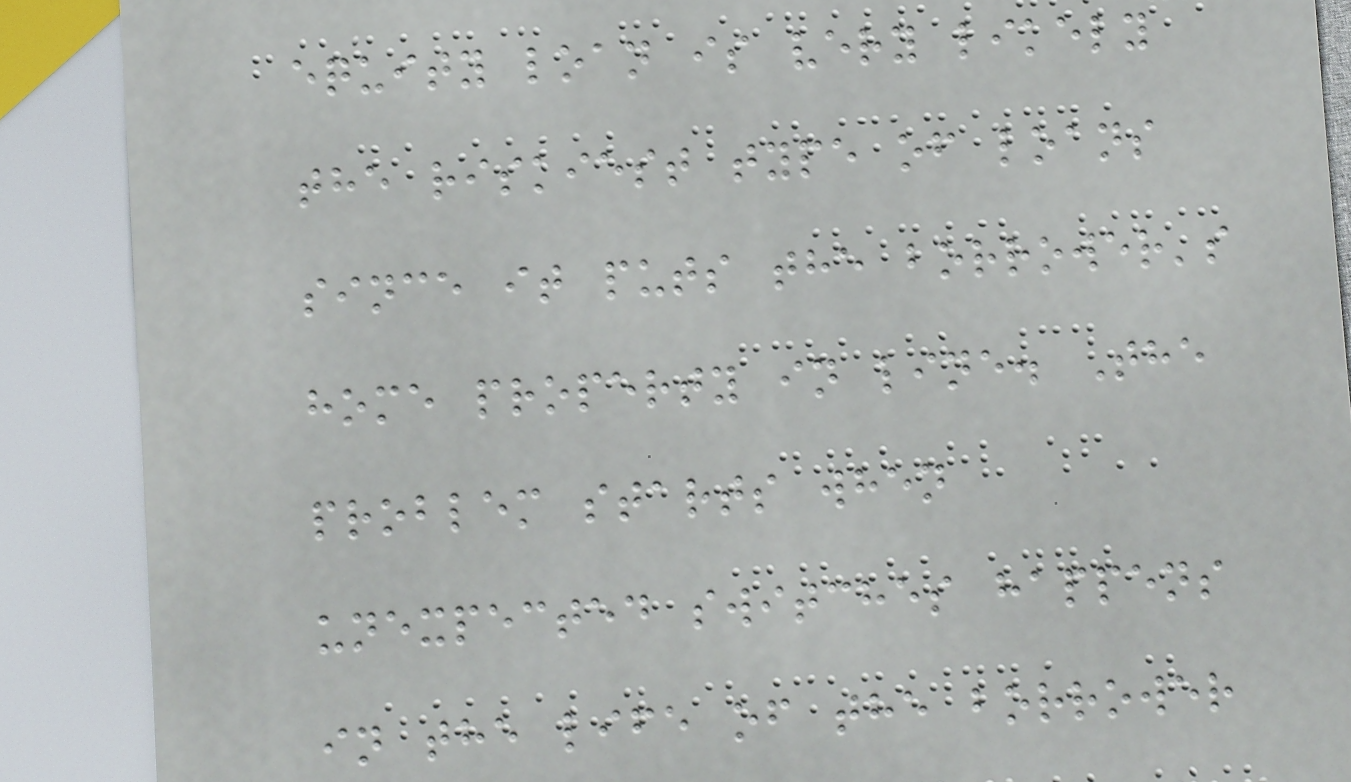equity loan is very likely
the riskiest type of loans
since it puts the borrower's
home property in line. The
problem starts when
unexpected switches happens
in the life of the borrower
